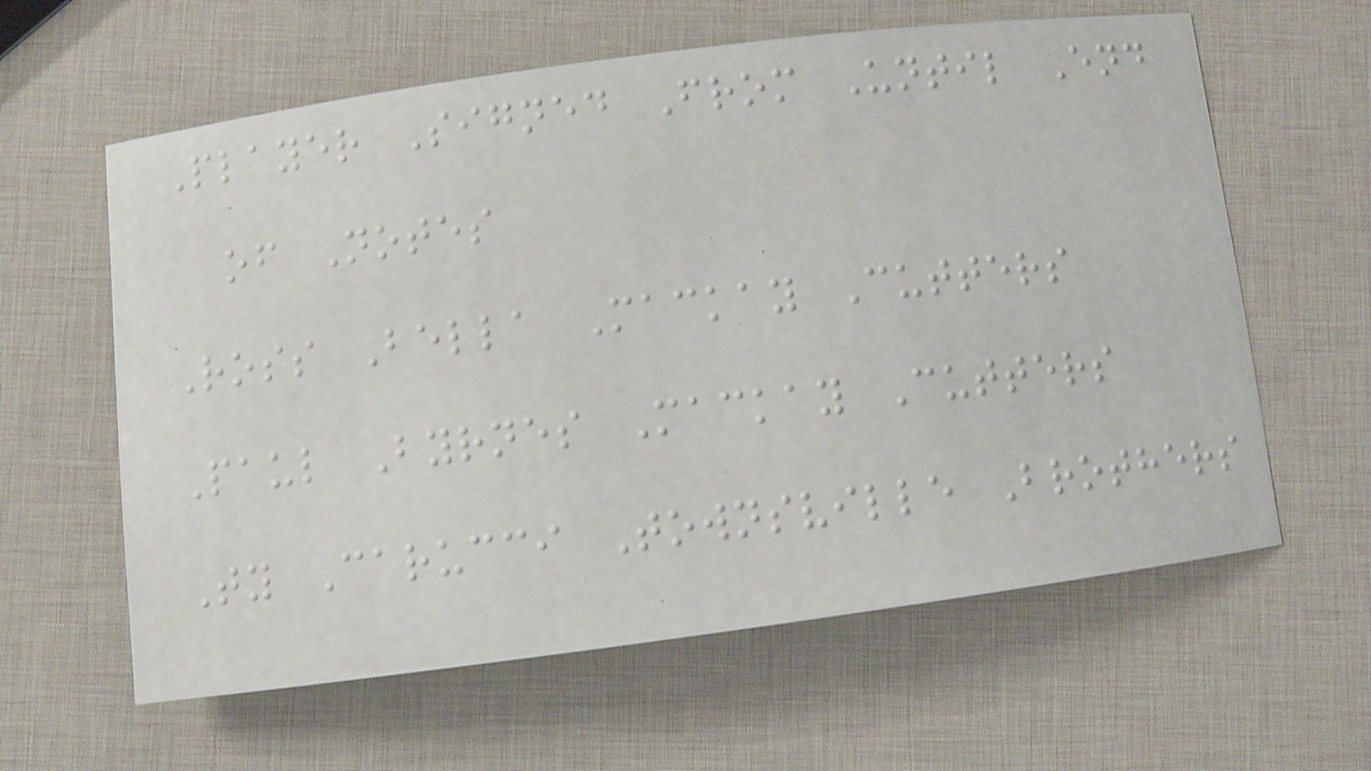Player Signed From Until End
of Notes
Ross Bella Mackay Cutters
Paul Byrnes Mackay Cutters
Ty Carucci Townsville Brothers
